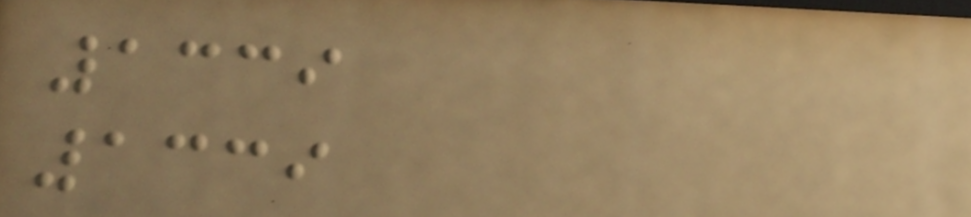1339
1339
